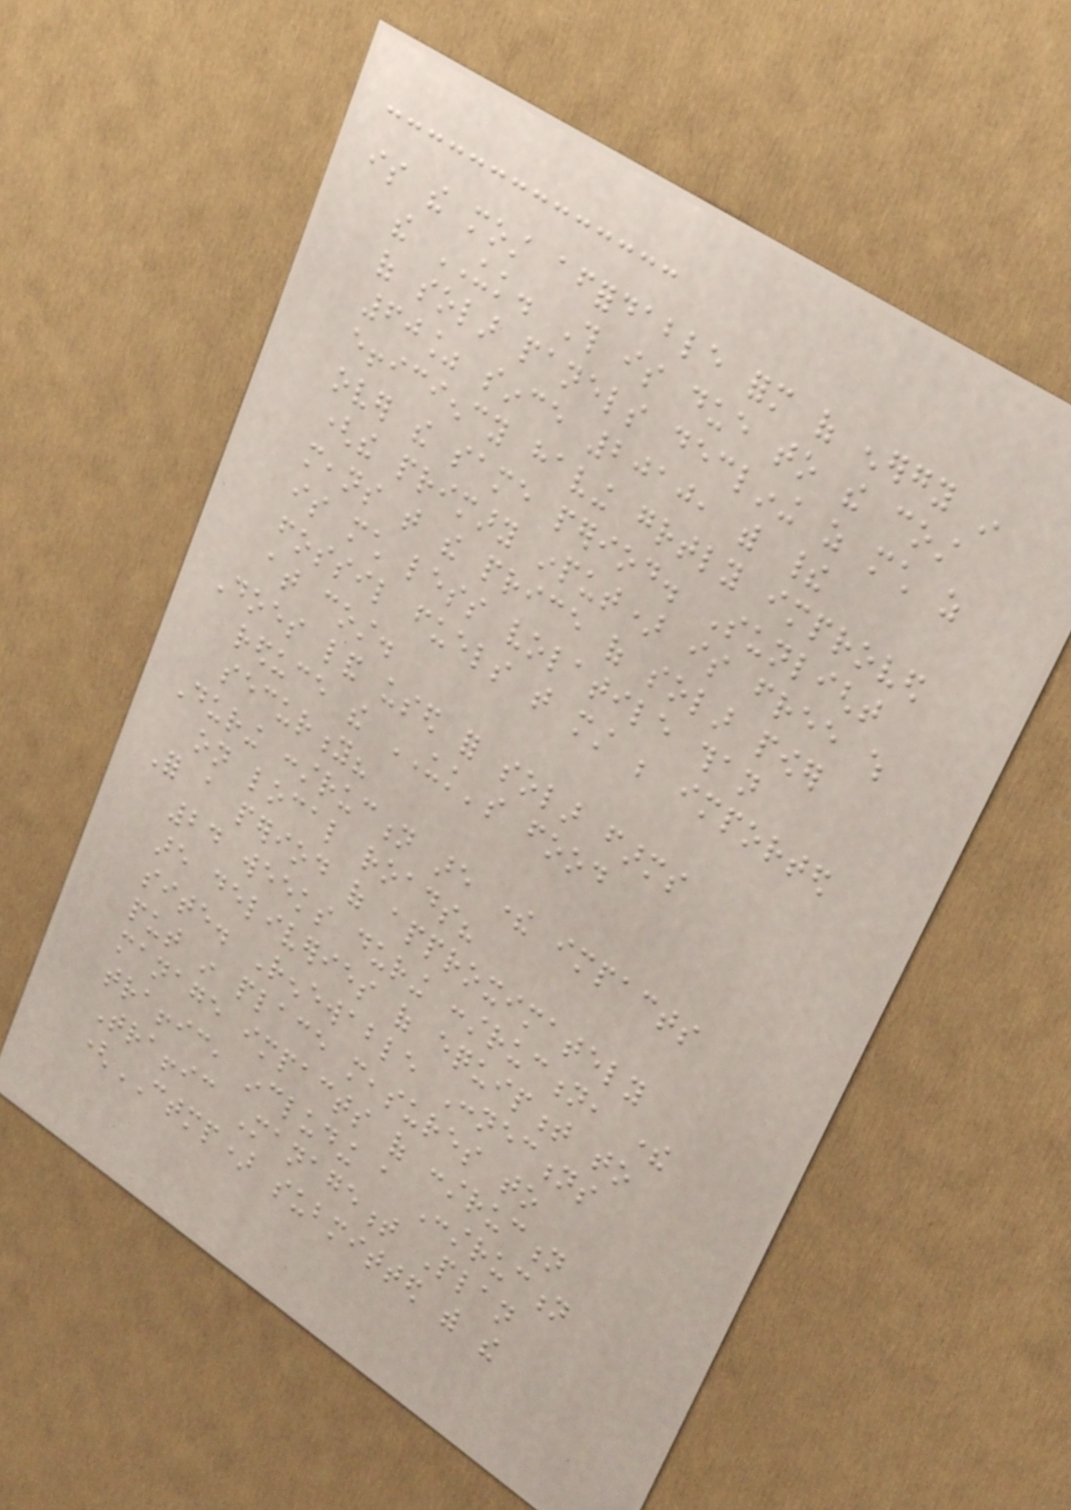is the most affordable form of energy in
the UK. This is due to the cost
of solar panels declining as much as
60% since 2010, with their
efficiency having greatly improved
over the same period. Sunlight
(the primary input) is free which
means that the price of solar power
is much less volatile than
fossil fuels that must be imported
at cost.
Does land used for solar farms
reduce the UK's food
security?
During construction are there impacts
on local roads?
For a period of approximately
24 weeks during construction, there
are deliveries of equipment to
site. Renewable Connections
put in place measures to
manage impacts of construction
traffic, including a Construction
Traffic Management Plan
(CTMP) submitted with the
